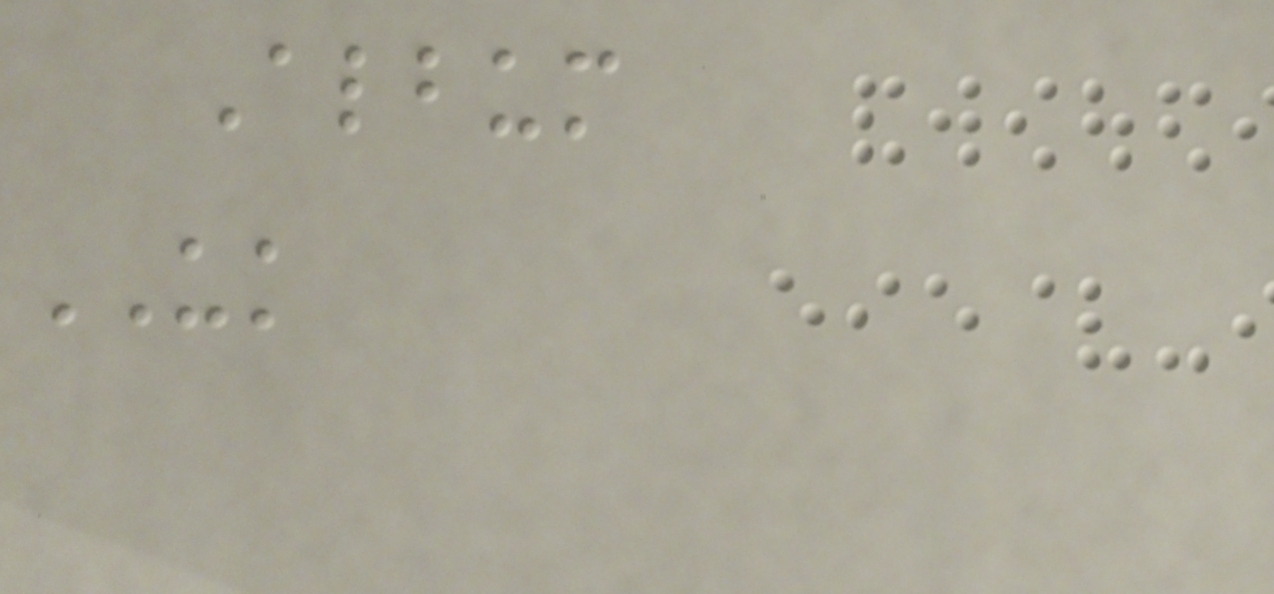Album
UK
